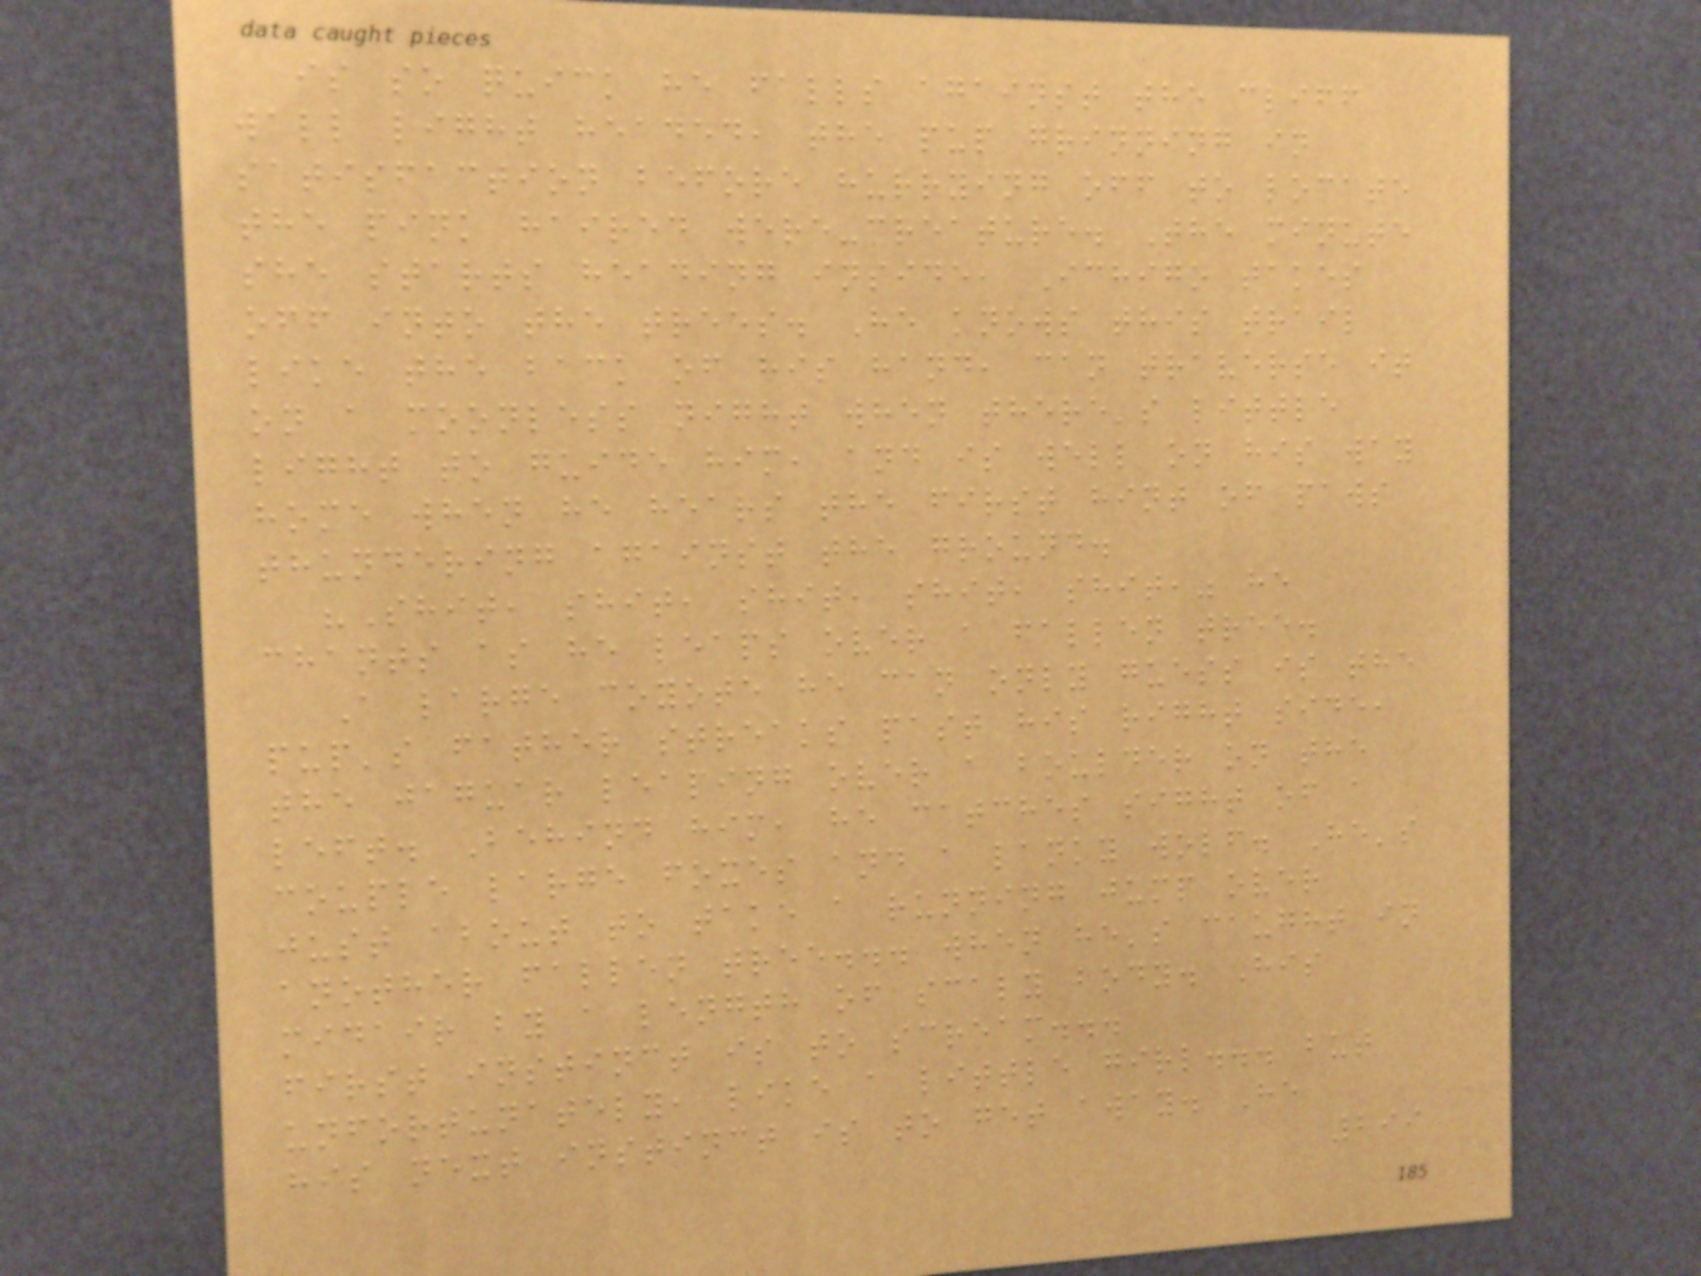is so quick he falls against the cliff
wall light headed, the pup grinning in
satisfaction before hurrying off to locate
the pink haired were-creature. The minute
she starts heading inside, Ichigo takes
off into the trees. He knows this trail
like the back of his hand, can traverse it
on a moonless night when there's little
light to guide him, and is well on his way
home when he hears the first hint of paws
thundering against the ground.
"Shit, shit, shit, shit, shit," he
chants as he leaps over a fallen tree.
A large coyote he can only guess is the
pup's father streaks past his right side,
the jaguar leaping over a boulder on the
left. Behind him, he catches sight of a
couple large foxes and a lanky wolf. He's
just about to take a running jump over
another fallen tree... when he's caught in
midair by a length of scaly body. His
first instinct is to scream...
unfortunately, like a little girl... but
his next instinct is to get away. He
299
